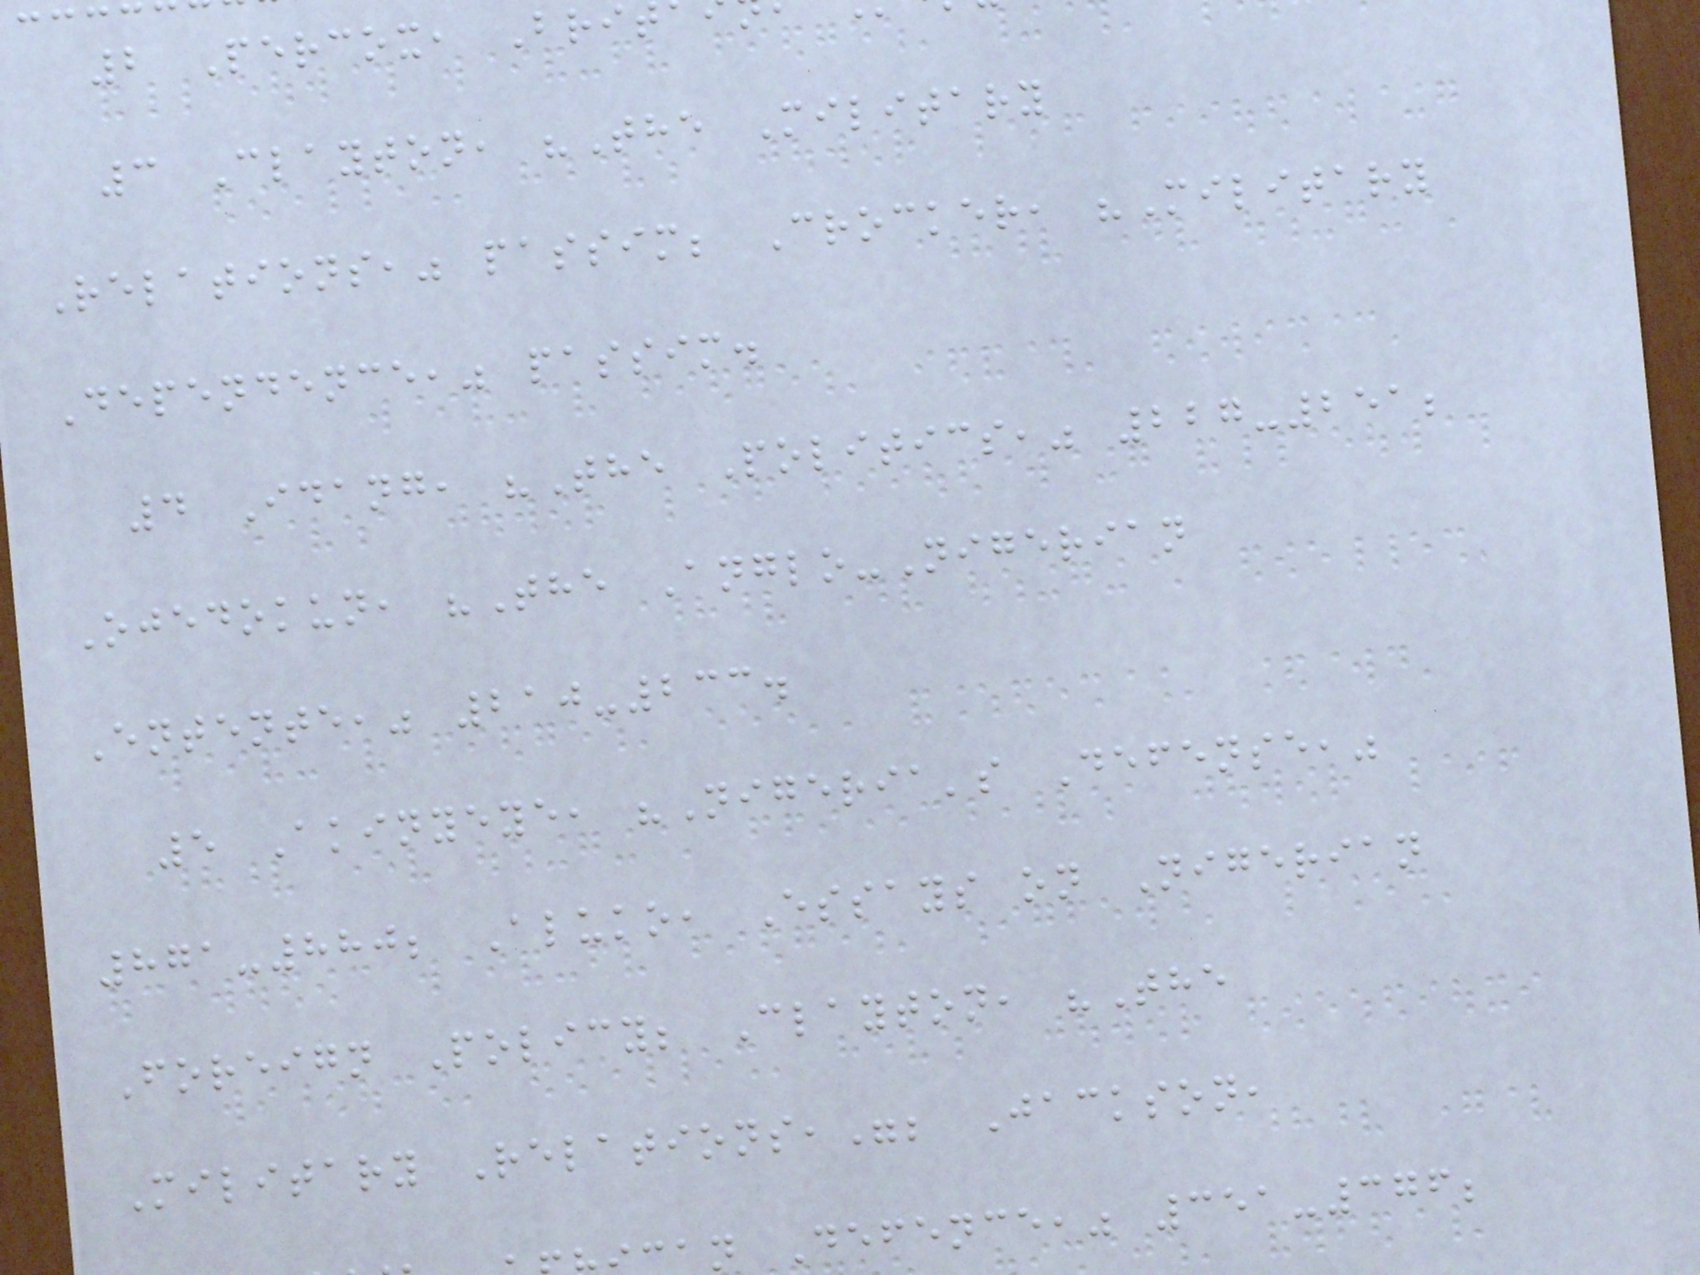2 Percox, Brit
3 Clayton, "The Military
Relations," passim; Crocker, "Military
Dependence," passim.
4 Idang, "The Politics," 227-251;
Ojedokun, "The Anglo-Nigerian
Entente," 210-233.
5 Akinyeye, "Nigeria's Defense,"
871-880; Aluko, Essays on Nigerian
Foreign Policy; Clayton, "The
Military Relations,"; Jackson,
n Defence," 351-376;
